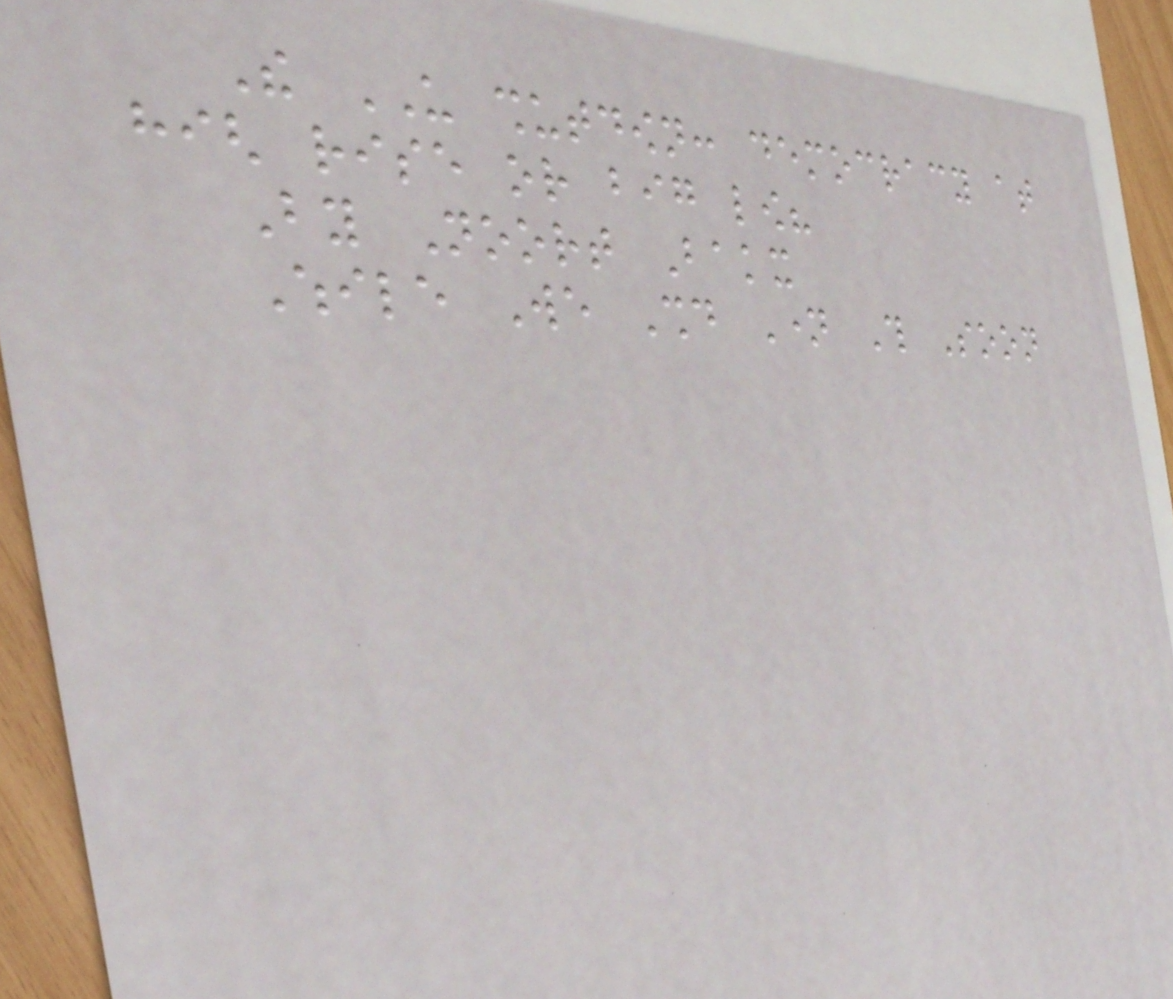The US shutdown: democracy at
high rise or big low?
By Noort Bakx
While We Should Name This Soon
